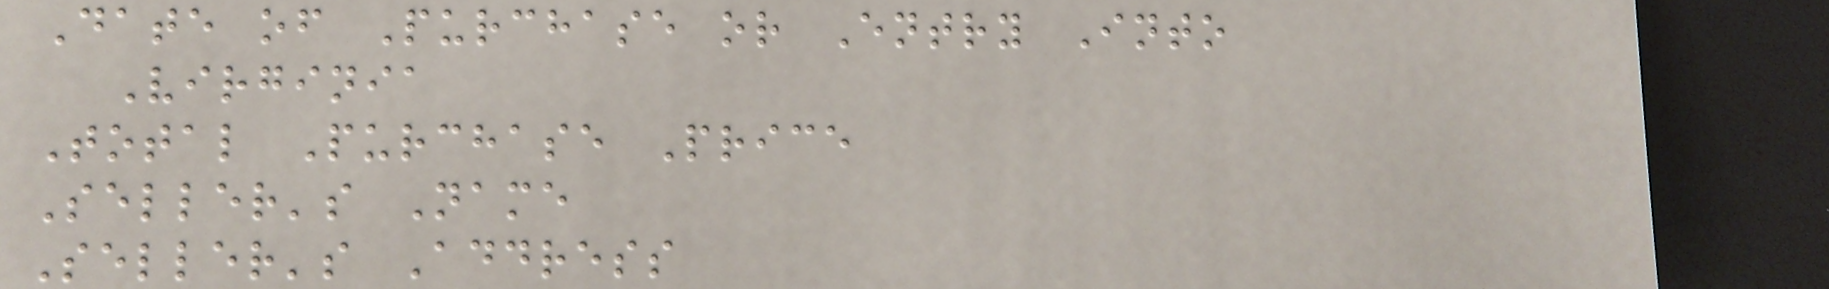Date of Purchase or Entry Into
Virginia
Total Purchase Price
Seller's Name
Seller's Address
